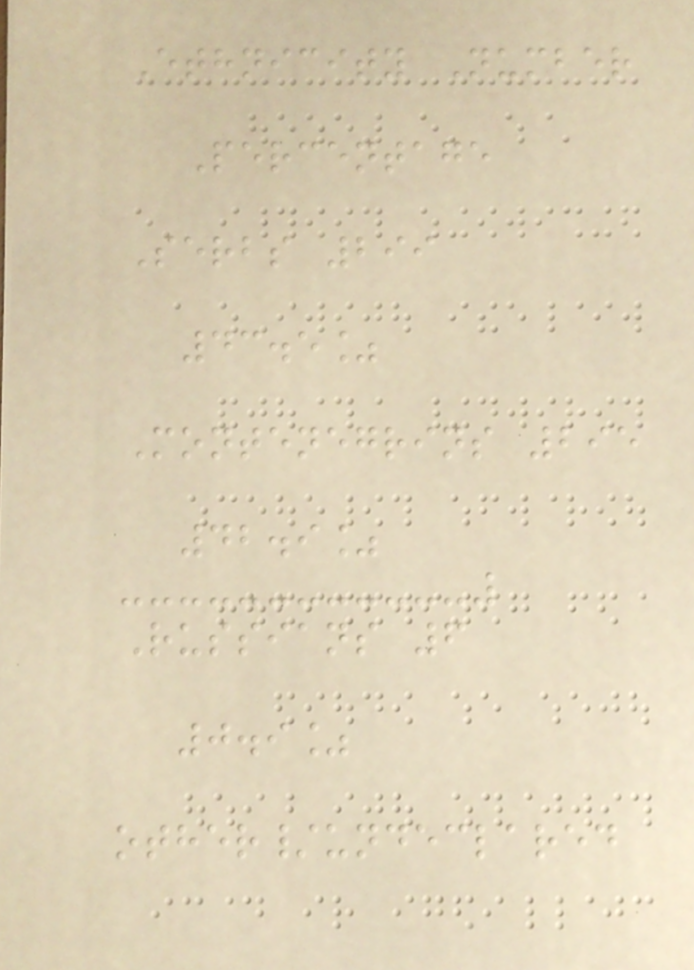Ethnicity Number
Percentage
Serbs 299
43.5%
Montenegrins 295
42.9%
Russians 6
0.9%
other/undeclared
